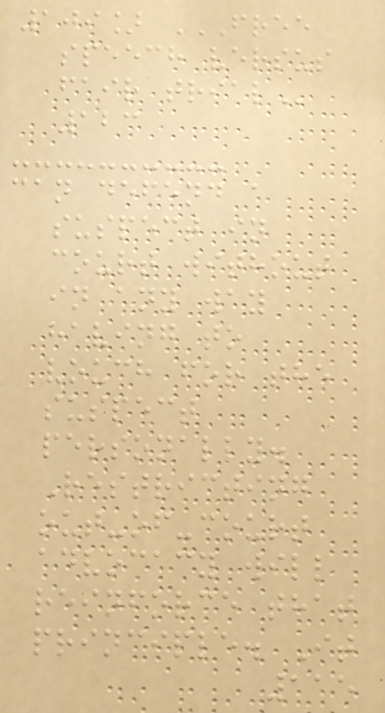109] FREE
SPEECH VERSUS
FAIR TRIAL
123
can defend a
suspect in
court without
in any way
having to
vouch for the
suspect
personally.
Restricting
out-of-court
advocacy will
reinforce that
principle. It
115
